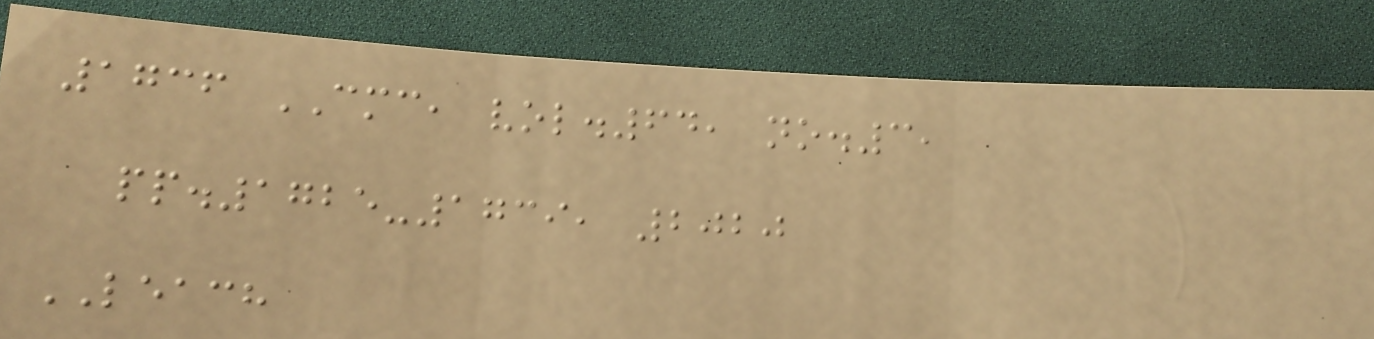1736 CMC, vol.64, no.3,
pp.1725-1739, 2020
LEACH
